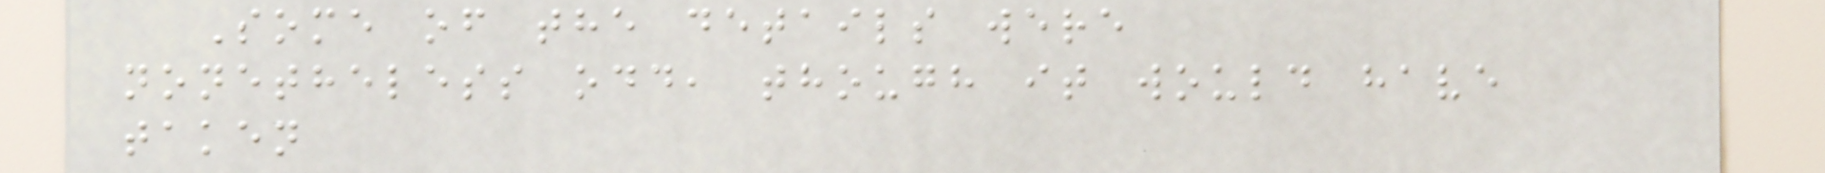Some of the details were
nonetheless odd, though it would have
taken
